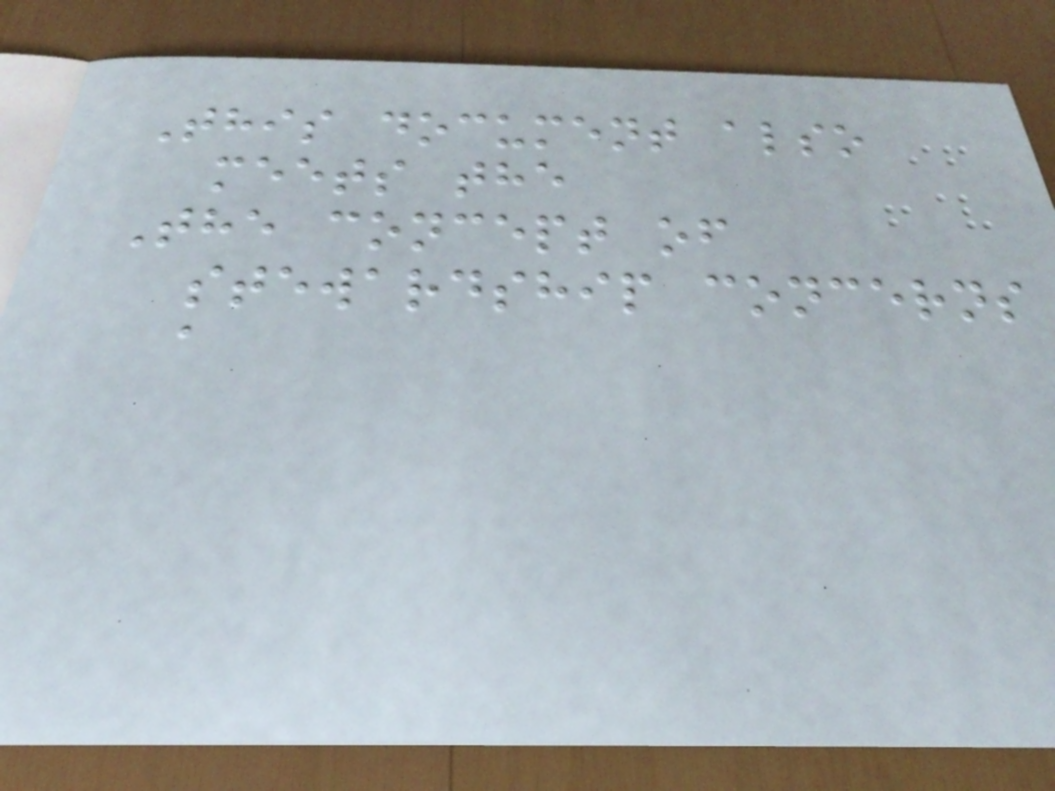This document also
meets the
The concept of
stewardship concerns
a
